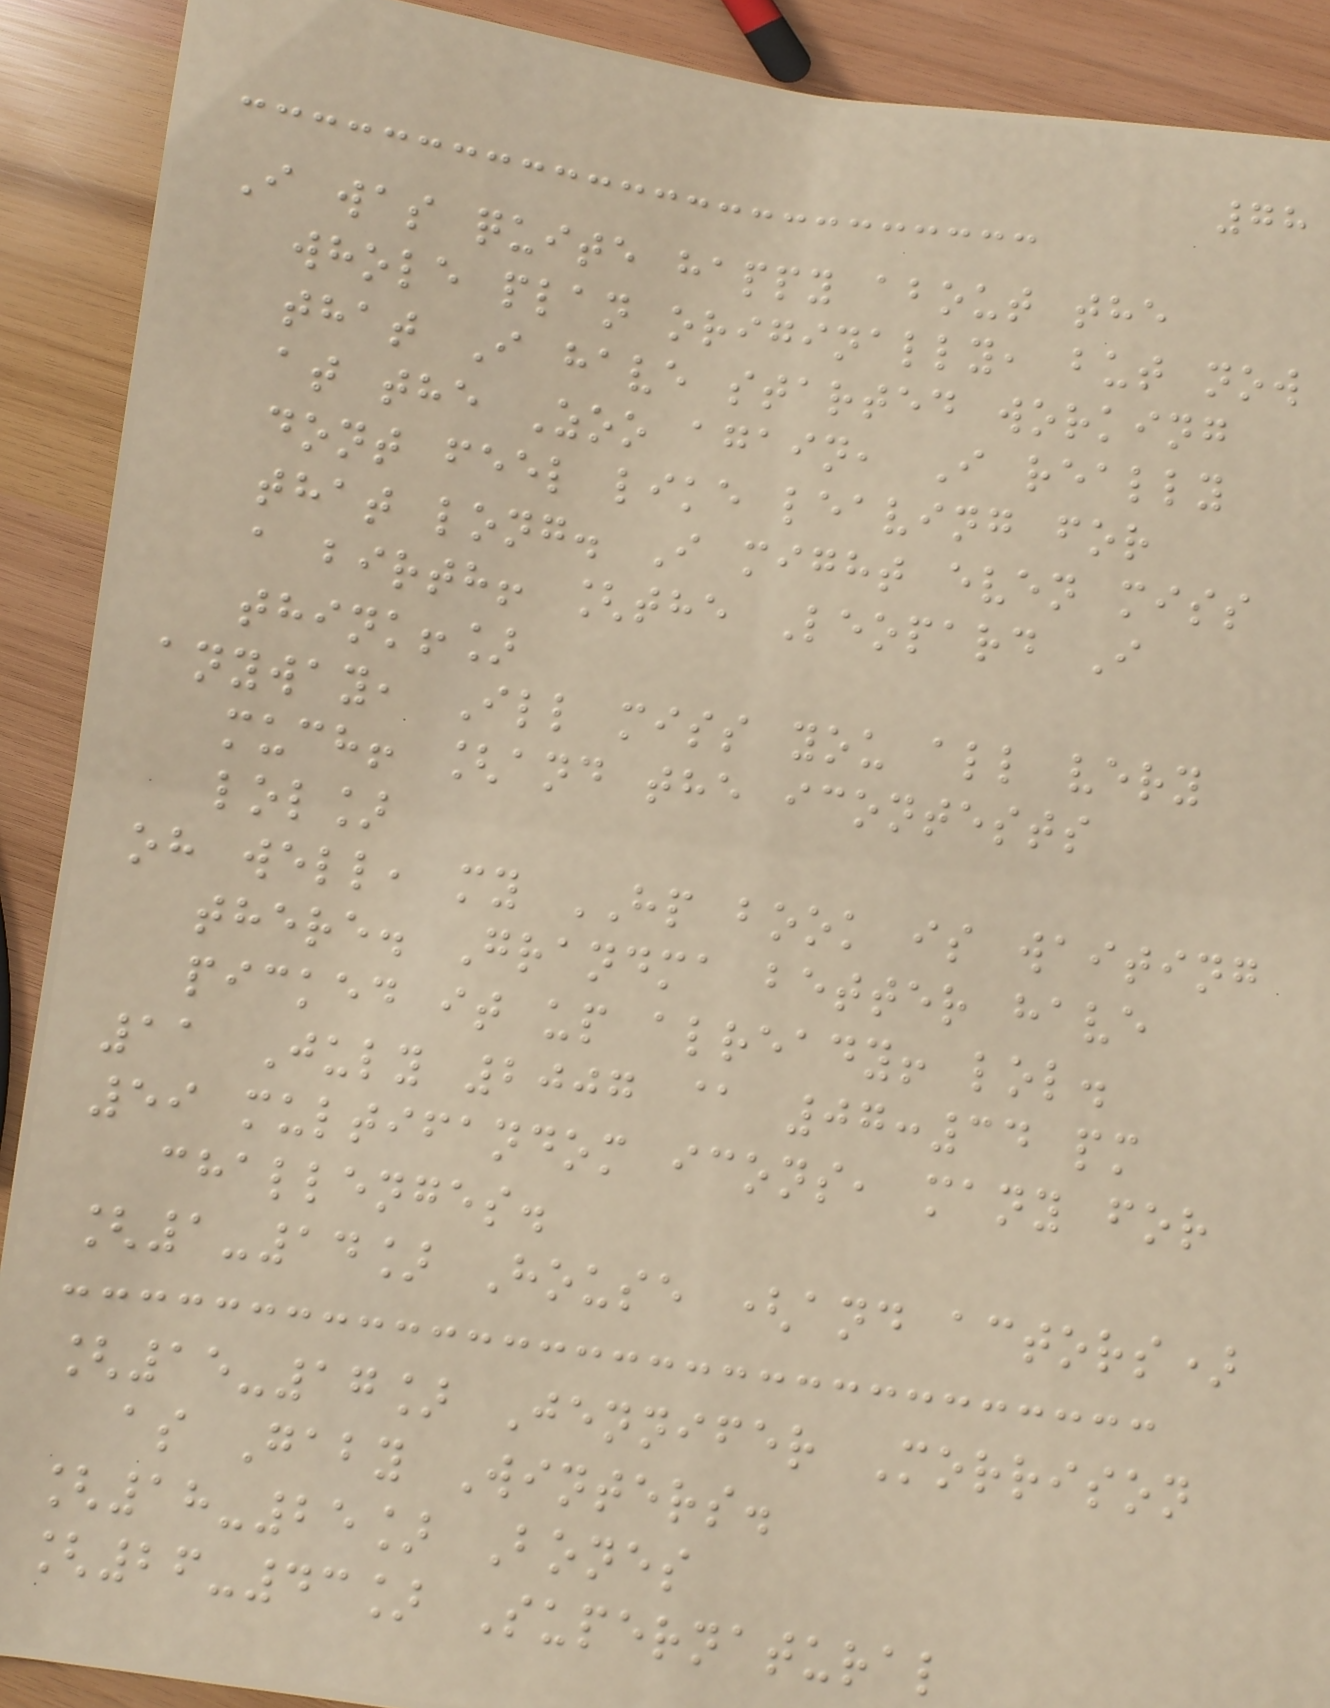78
I was quite happy about the
whole plan originally, but now
that I have started working
at the Zoo again, I really
dont feel like leaving for
that long. I might even miss
a birth! [the Leopard I
think!]
anyway, Ill miss you all very
much! [and the icontests
lol]
oh well, my HP book is waiting
there. Grandma better have
picked it up already! lol.
11 July 2007 @ 07:34 pm
59 multifandom icons, many for
challenges.
[1-14] House (and actors)
[15-17] Jennifer Morrison
as Gaby Winters.
[18-25] Bones
[26-43] Supernatural
